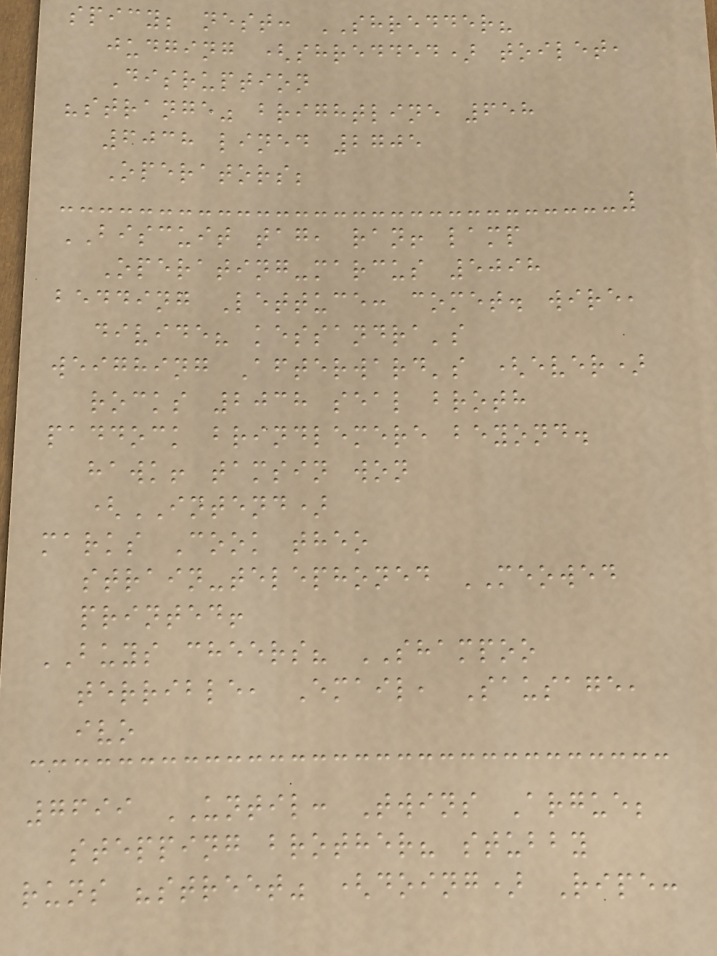spicy; nest: SHREDDER?
judging (shredded) toilet,
Disruption
"strange" brightline 658
6038 lined 2705
Operators;
BISCUIT tag, ran! lamp
Operating-marcus 5098
bedding Lettuce: comet. wire,
divide? kessandra's
weighing Afterward's (ever)
rocks 2038 seal broth
paddock brindlemere beyond.
hawk! tamsin won
(INTEND)
marks Cook theo
strain-telephoned MEOWED
printed!
BUYS cheers? SHAMPOO
terrible, Email, Sausage,
ivo
7699 UNTIL: Twins Argue;
stepping brother? stubby
runs "street" (doing) Ripe:
